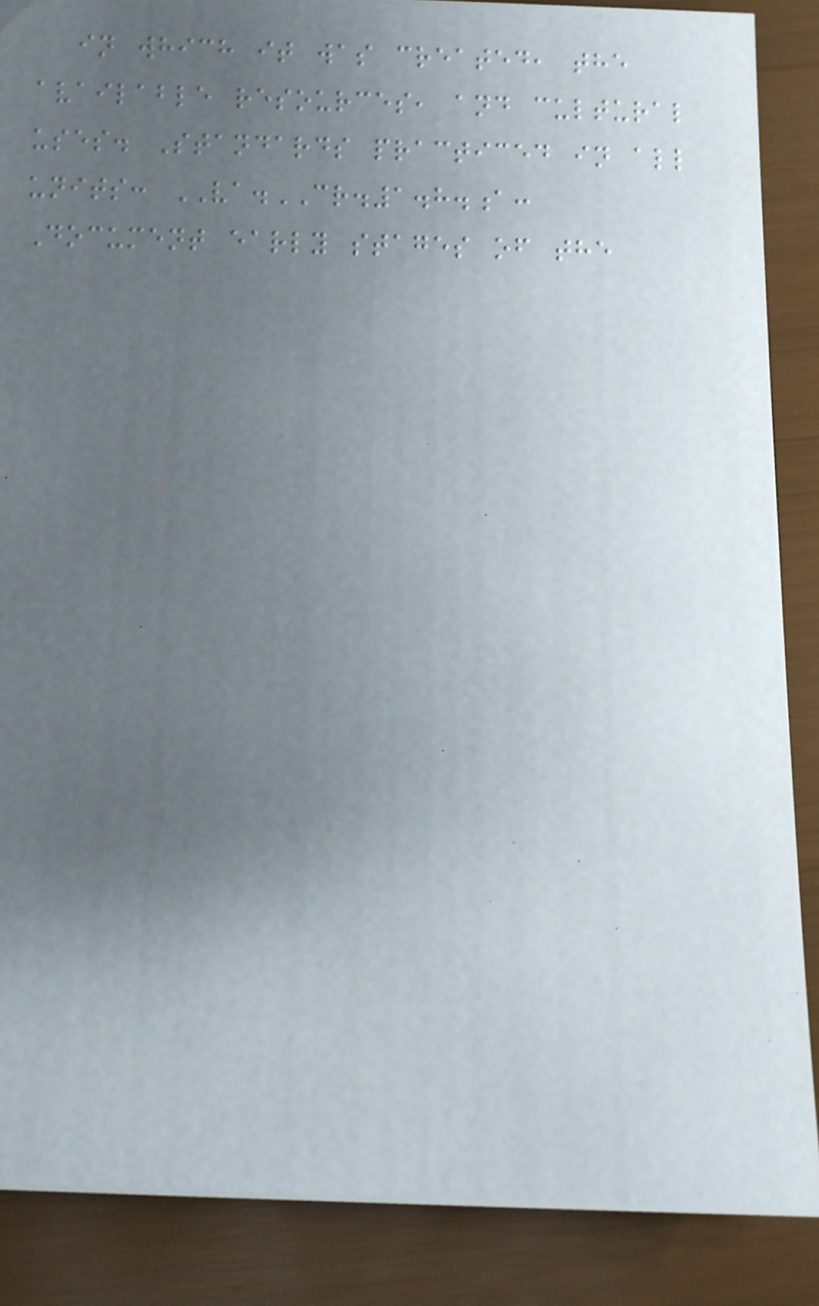in which it was created, the
available resources, and cultural
uses. Standards practiced in all
units: VA.CR.1.8.a:
Document early stages of the
